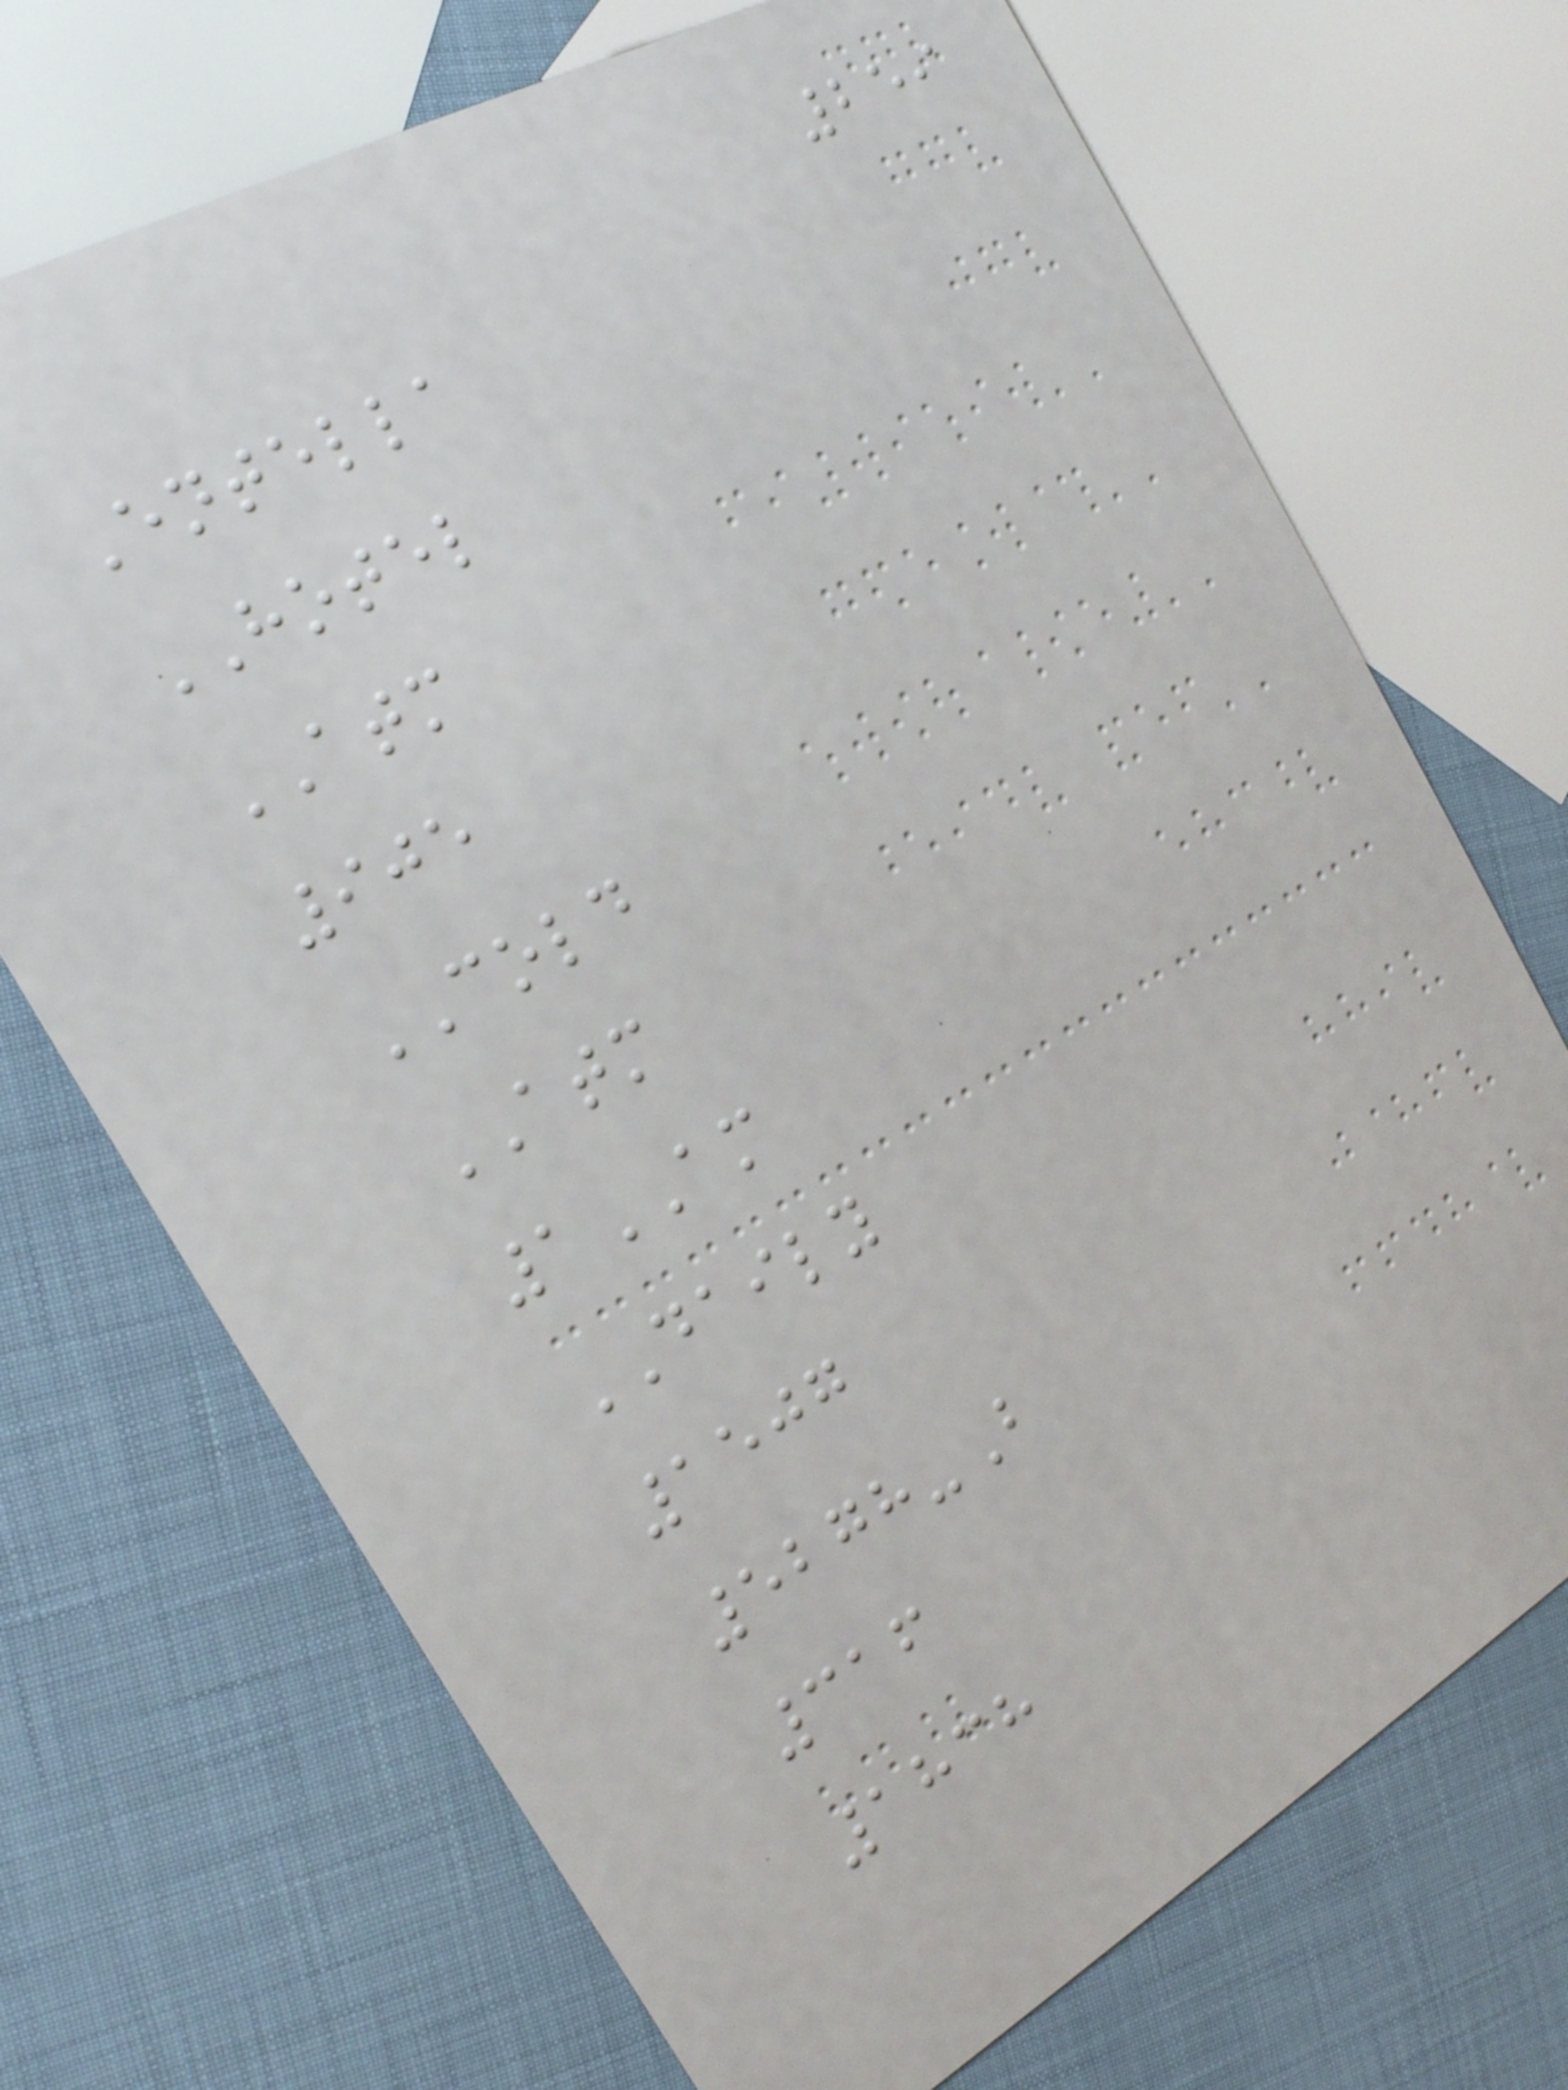259
Entella
HOTEL
ATM
905
COLD
ATM
1AM
DAILY
1507
5278-B
316
1838
